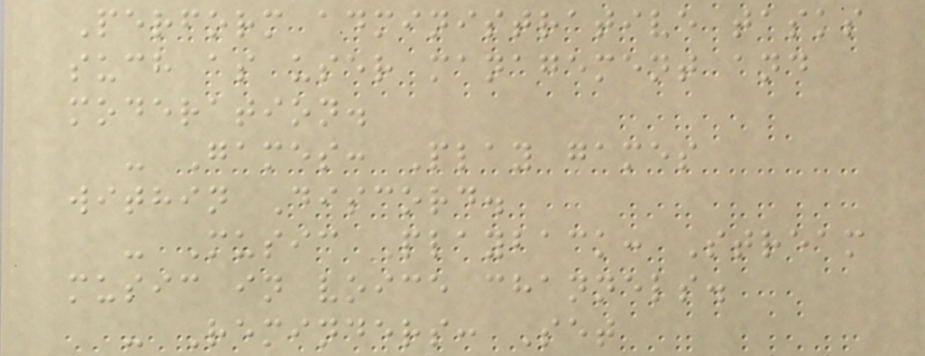Perform administrative tasks
such as user management and
moderation.
- Games: Play games
within Discord.
- Music Playback: Stream
music in voice channels.
- Reminders: Set
